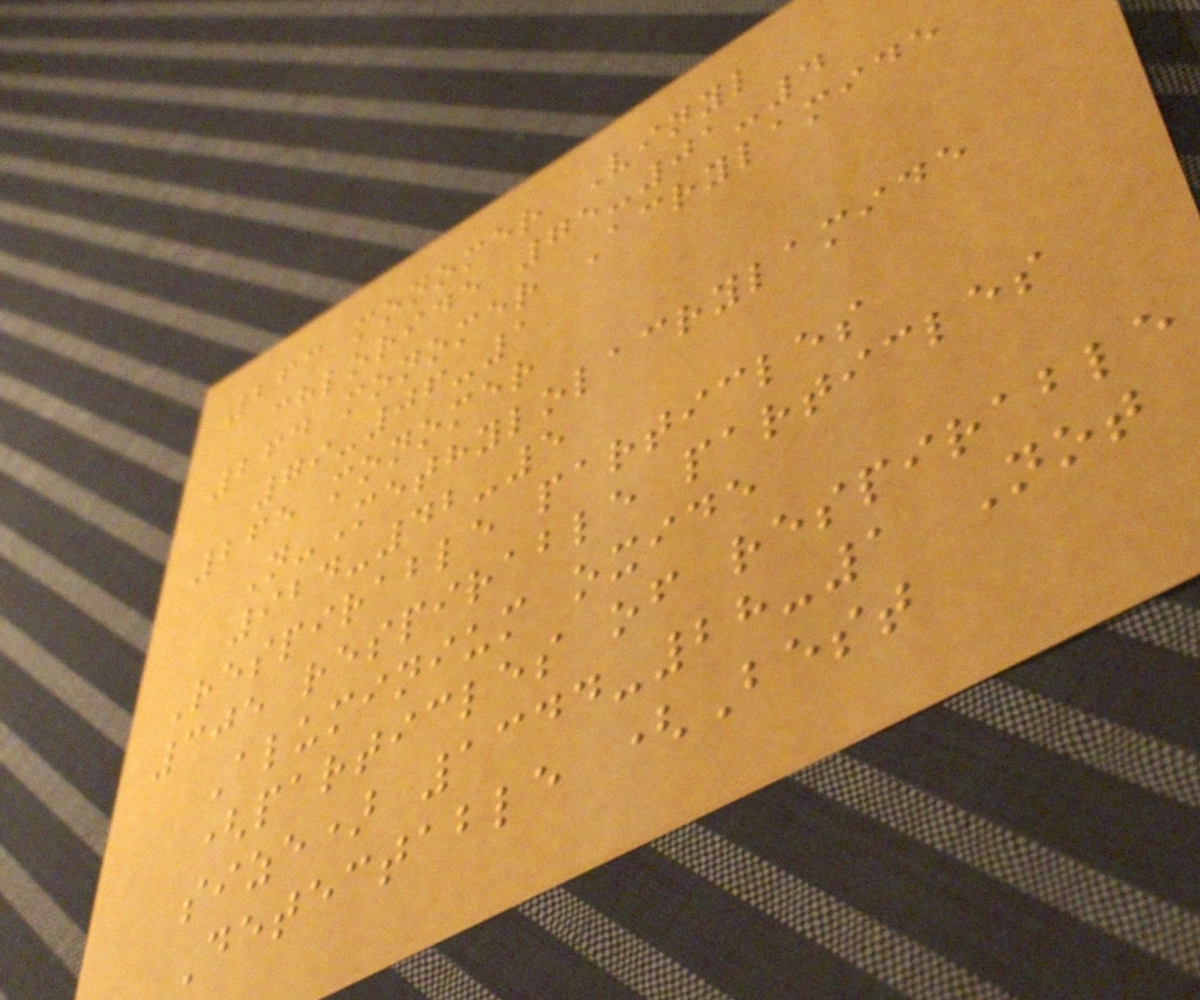263 monomer Vinyl
chloride 75-01-4
264 monomer Acrylamide
79-06-1
265 monomer
N-Methylolacrylamide
924-42-5
Respirable particles
305 respirable particles
Aluminium oxide
(particles of respirable
size) 1344-28-1 Not
Detectable (Best
